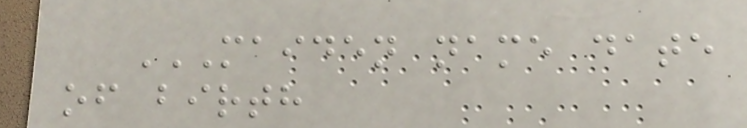MAIDEN NAME DATE
OF BIRTH
